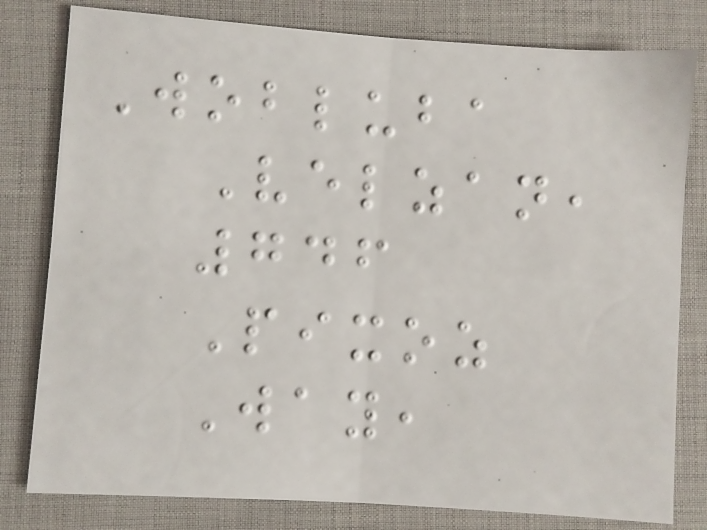Wobluba
Velzan,
746
Pixoz
Way,
